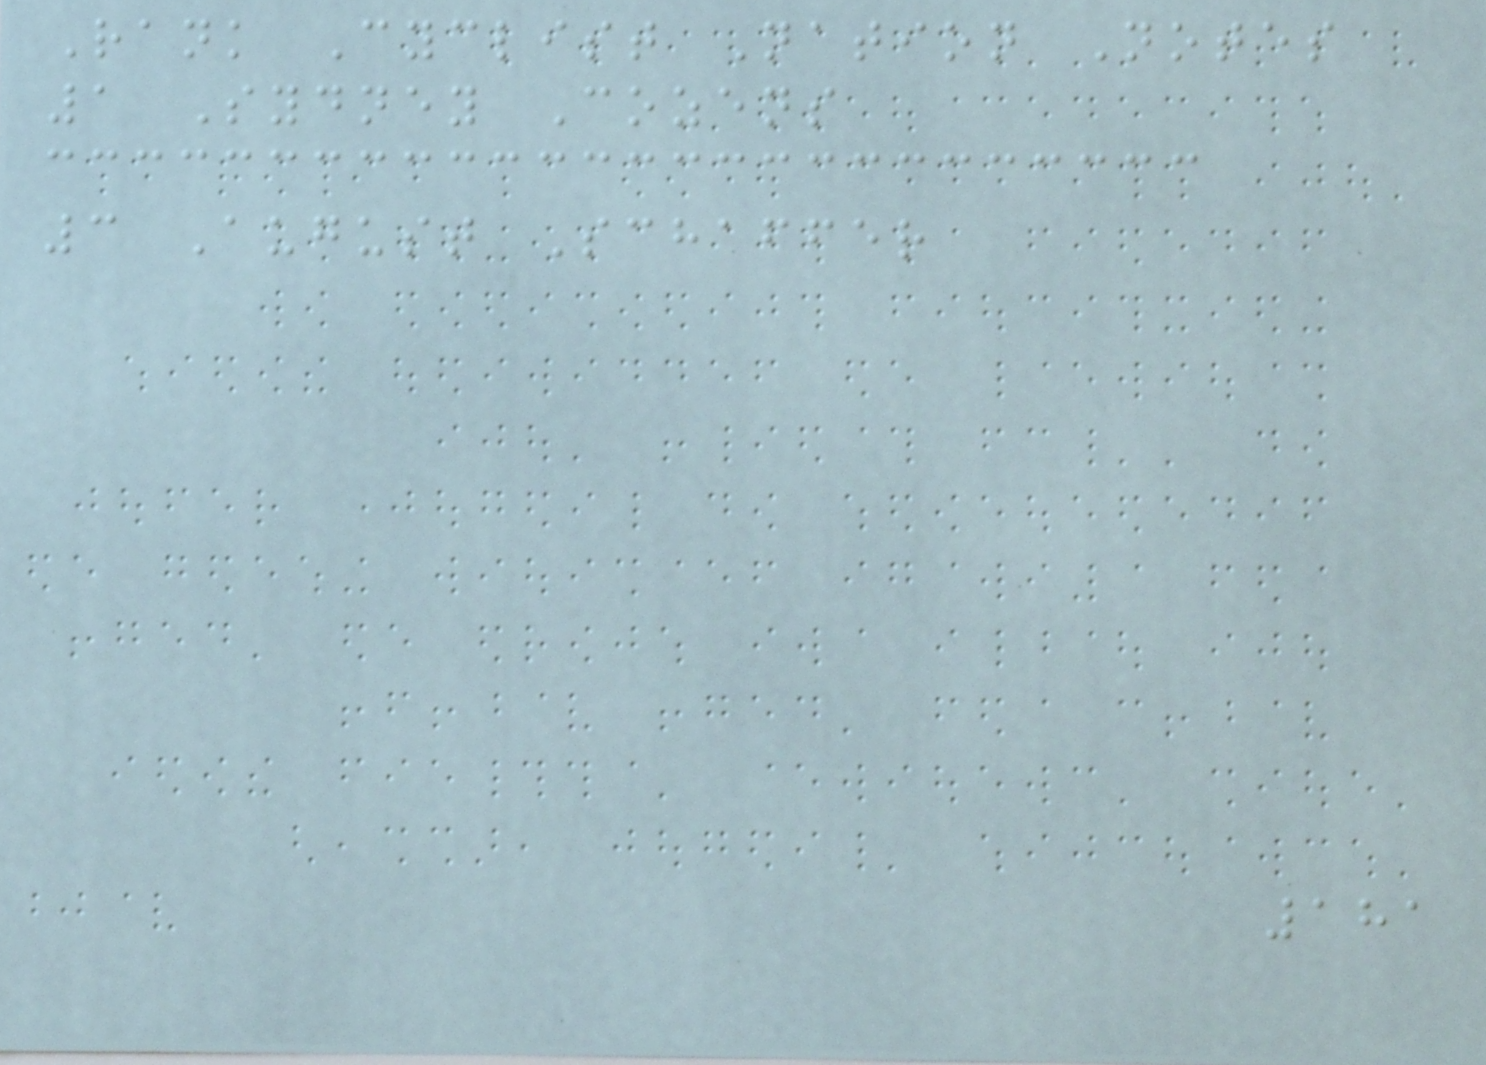Rank Cyclist Nation Notes
1 Sydney Cozens
3 August Schaffer
181
